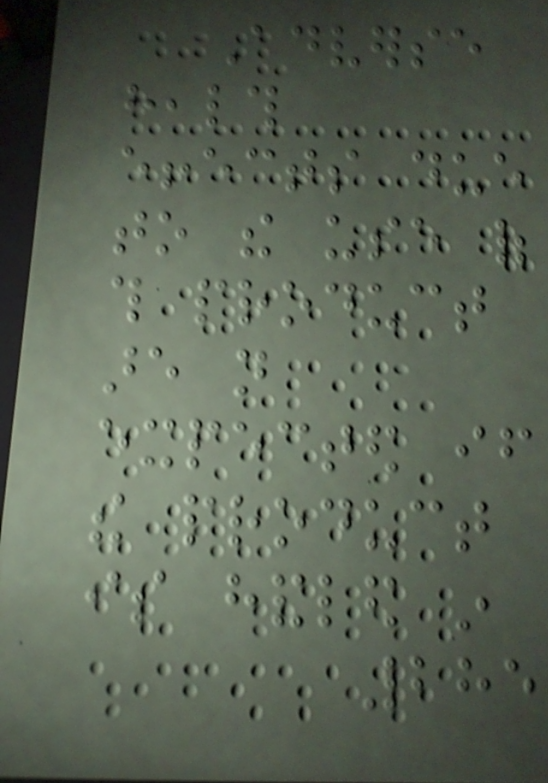Adverse
health
effects due
to the use of
this product
are not
expected if
the product
is handled in
285
